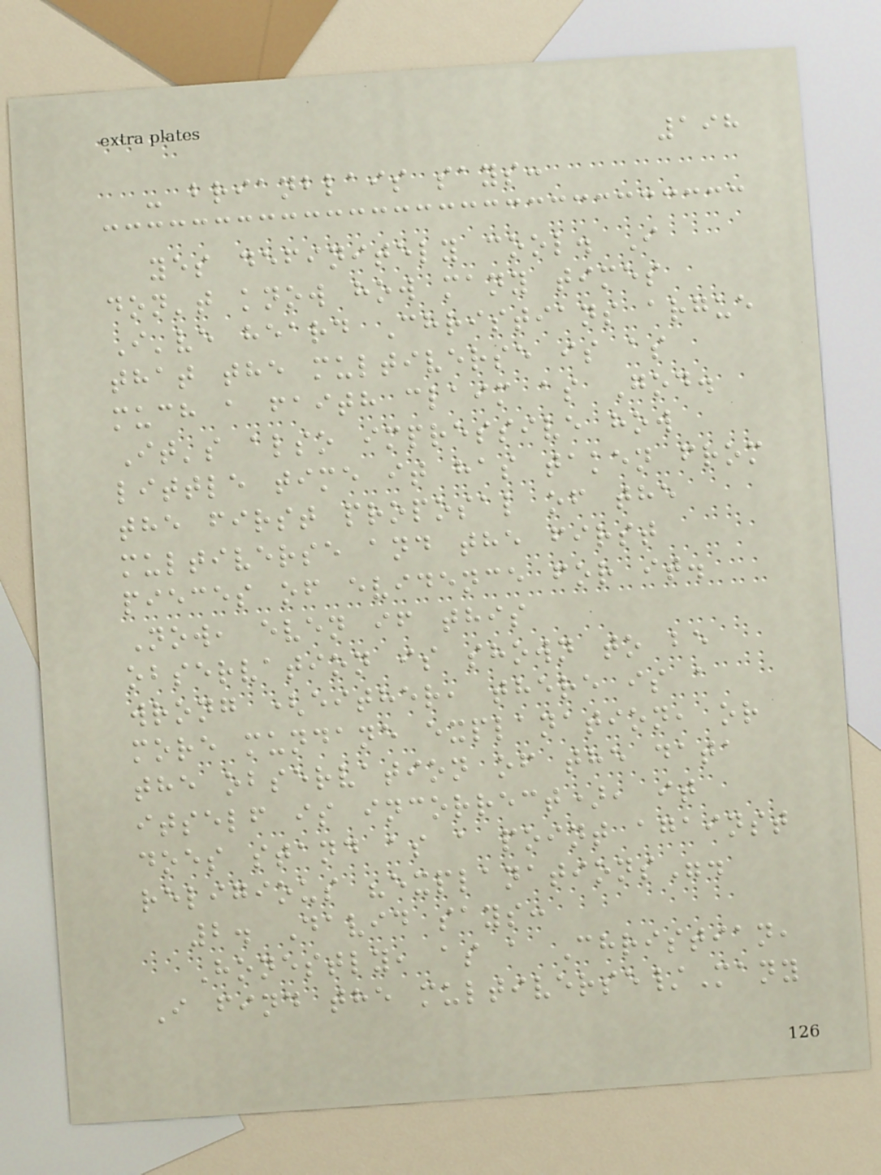198
- brianblais says:
yes definitely cool. I
don't know how many times
I've heard Christians argue
that the multiverse is as
much a faith claim as God.
It's also impressive how
little time it has taken from
the first proposal of the
multiverse and the first
pieces of evidence for it.
Now, even if this
observation is shown to be
wrong (either, there is a
more mundane explanation, or
the observation of the data
itself is incorrect), it
does stand as a point against
religious "explanations".
2. David says:
Honestly, as a Christian,
I find the multiverse/Many
